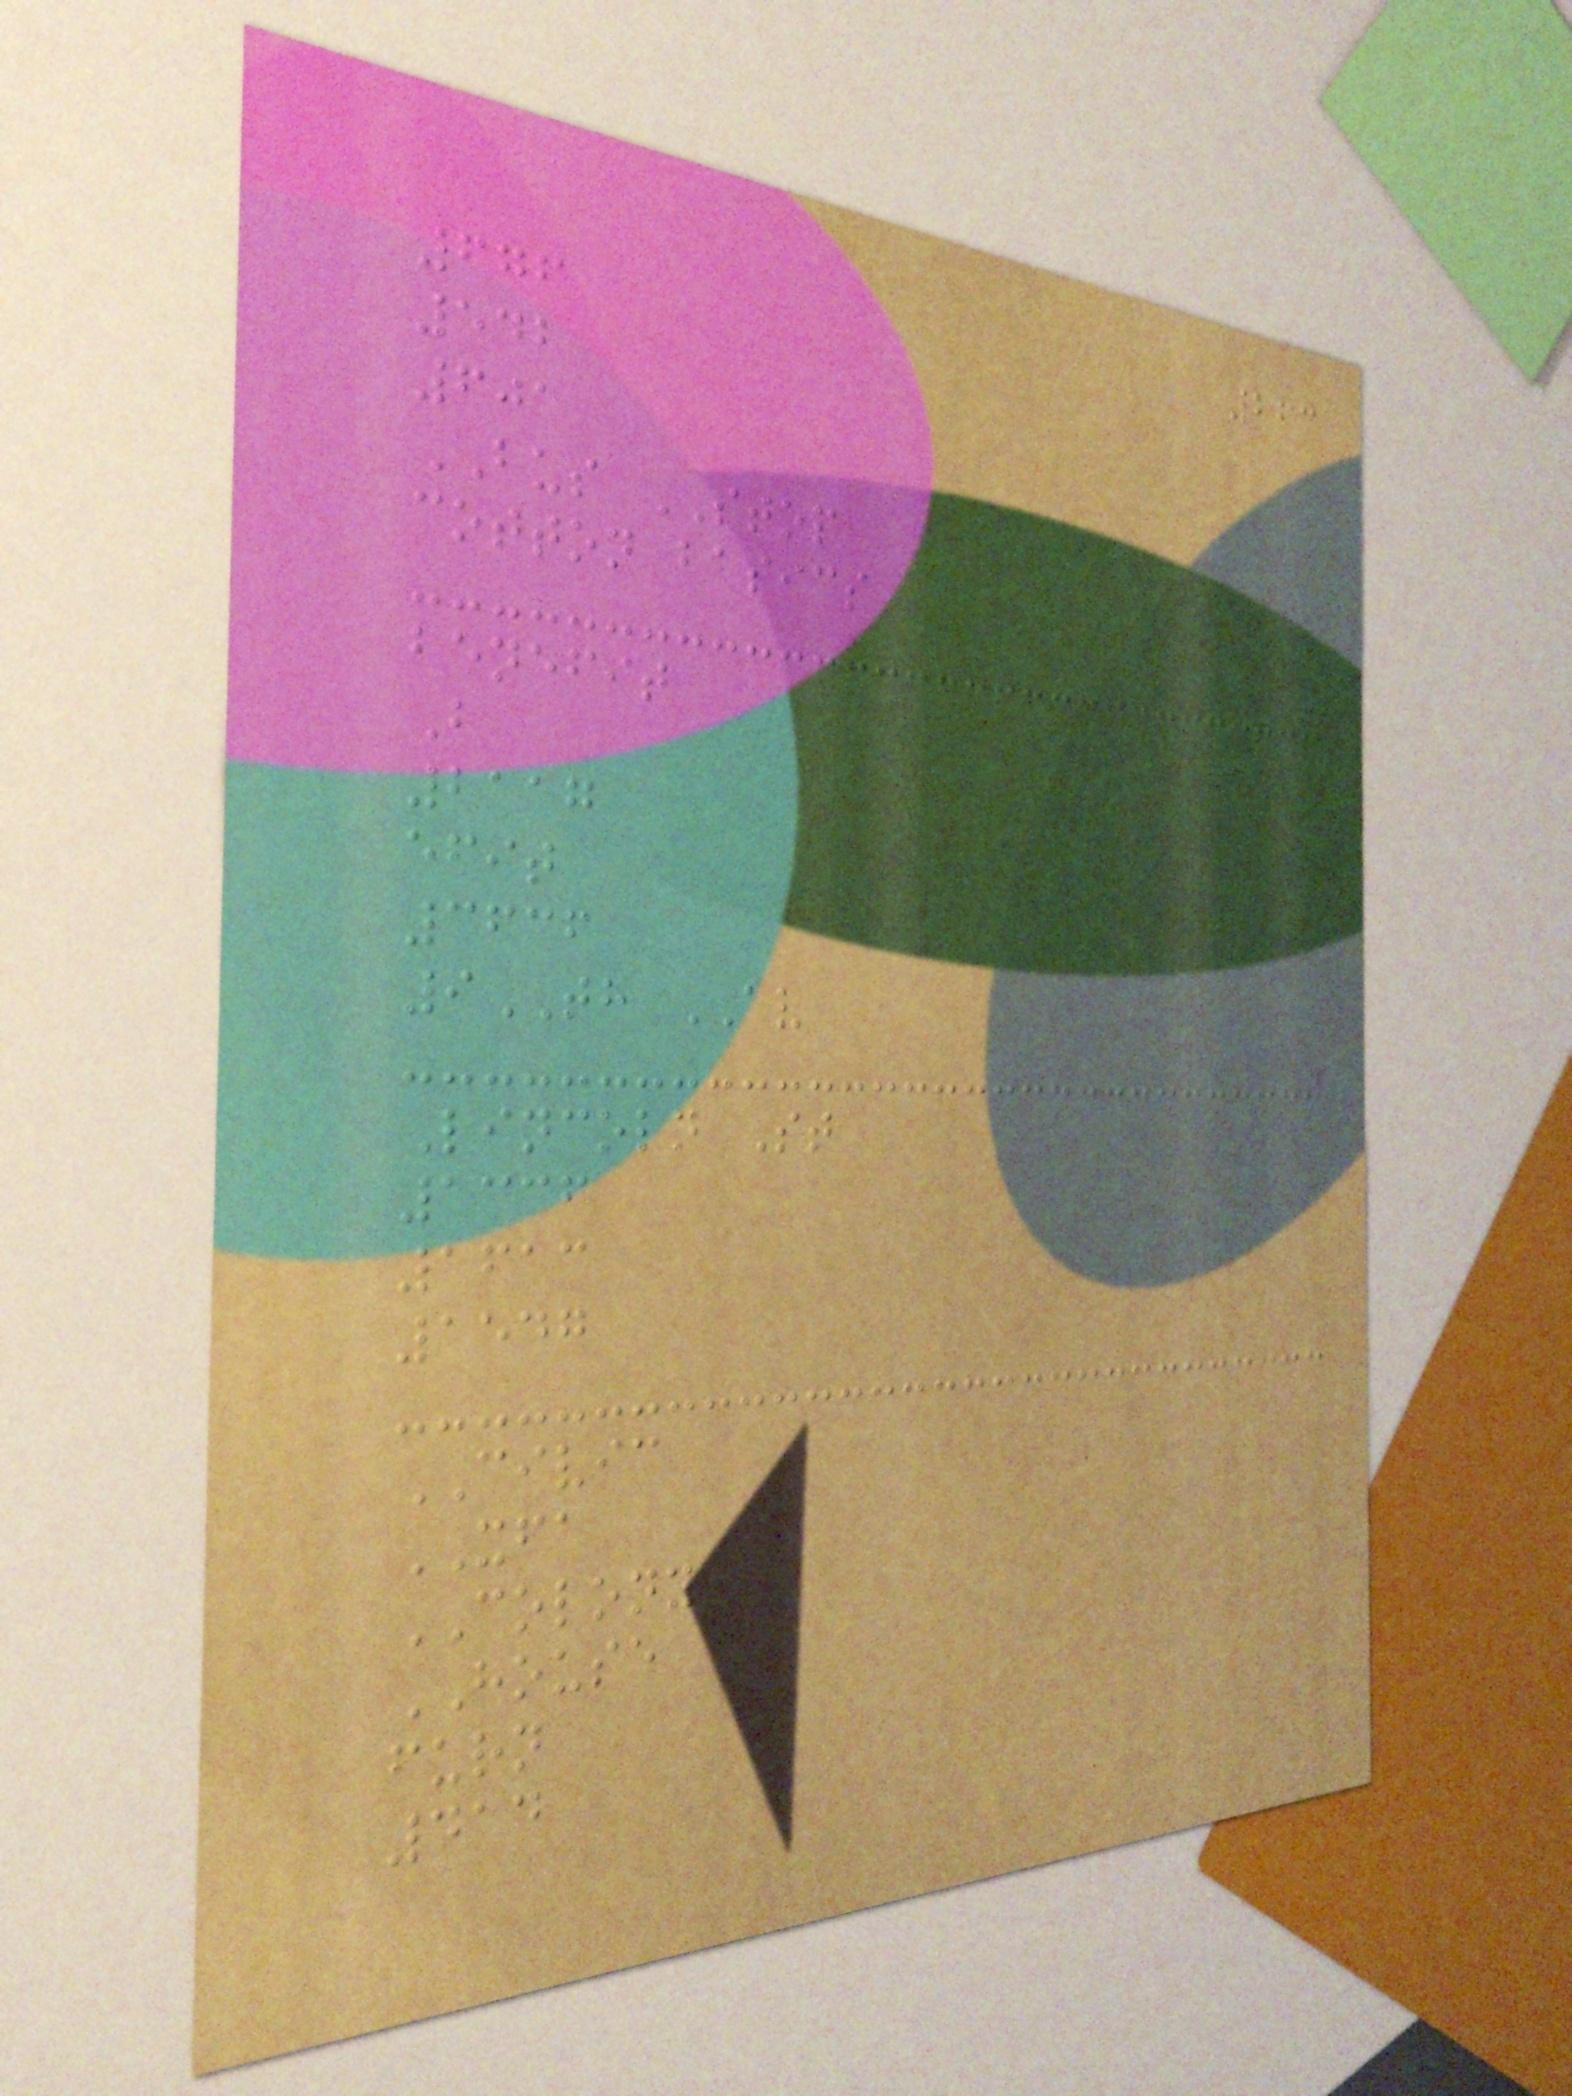263
676
542
601
BUS STOP
cotton basics
benefit
B
2117
efit
3636
9TH AV
Lincoln St
1336
1613
1547
CIVIC
XFA
COLONY
HOUSE
furn
414
